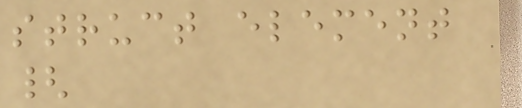struct element
{
